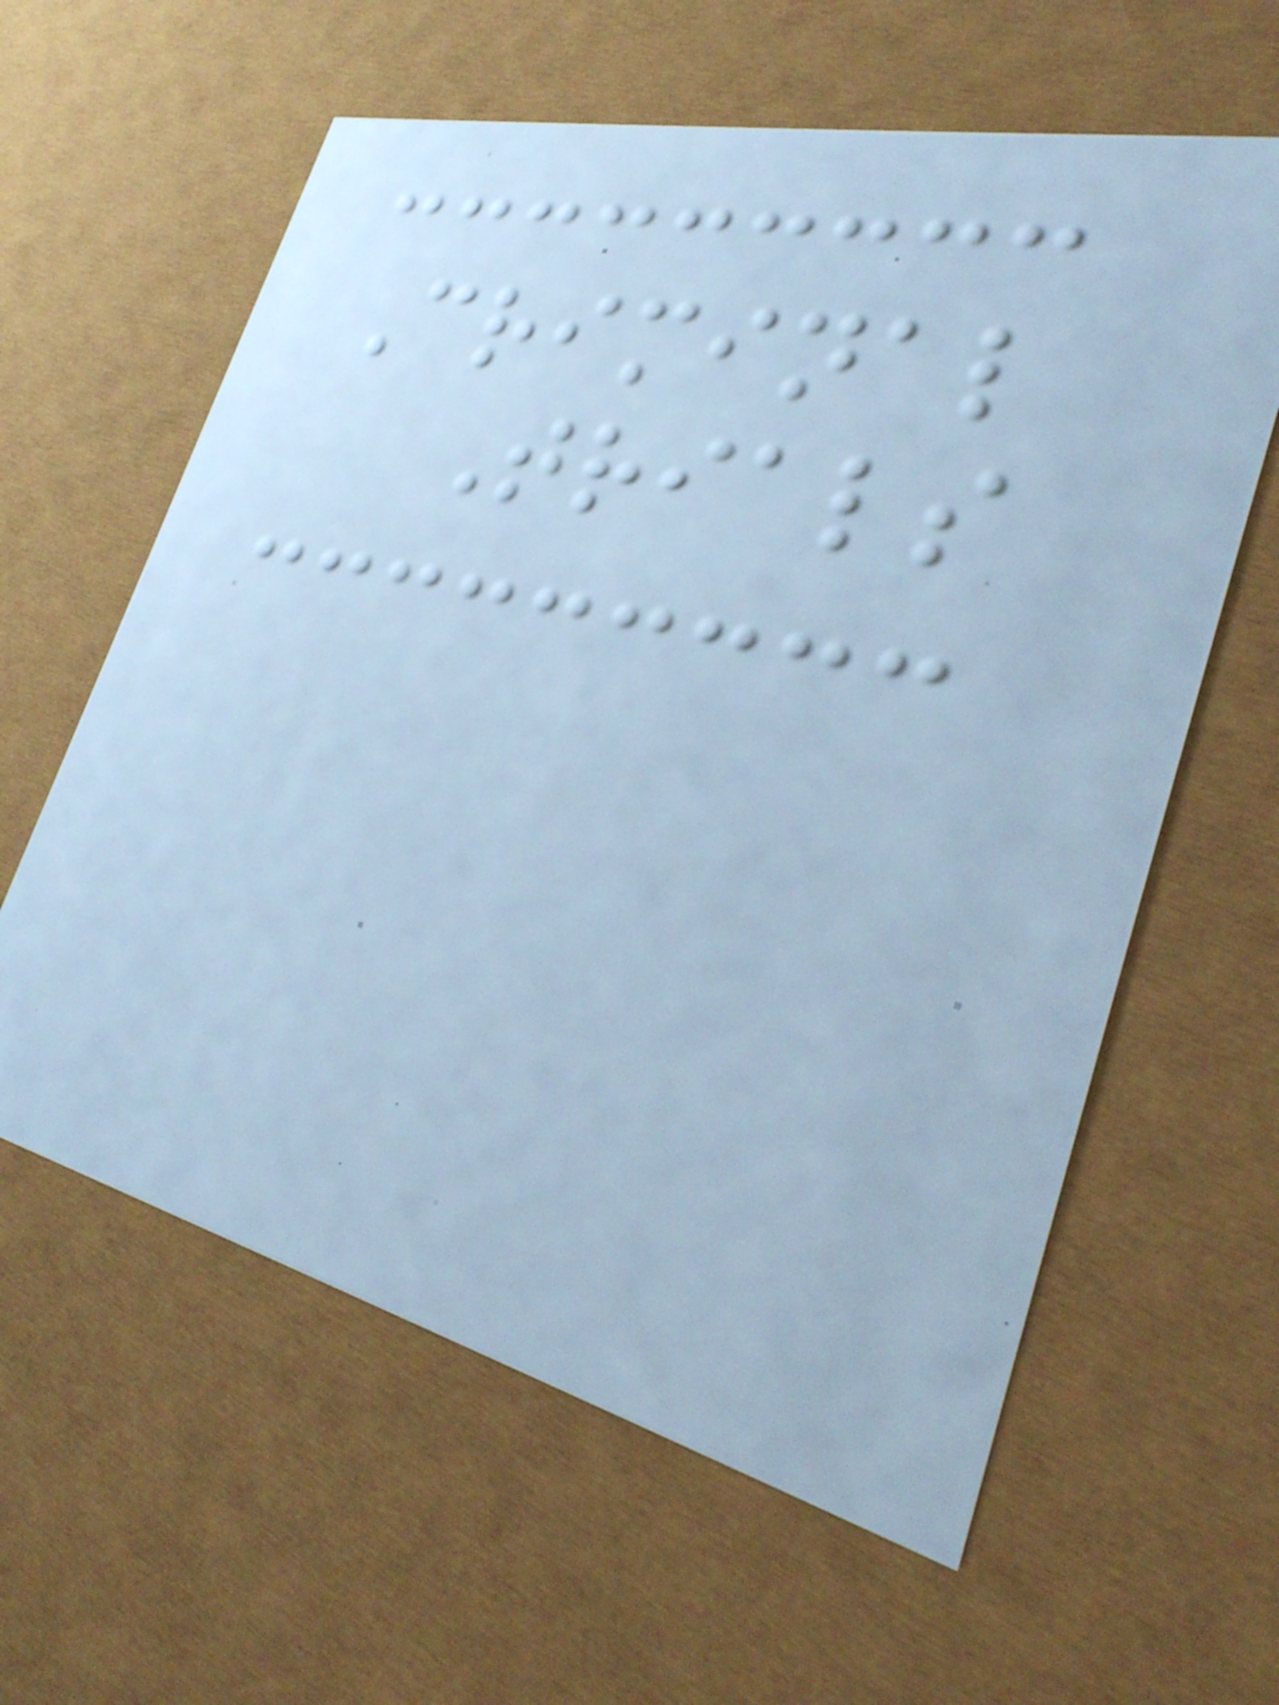Criminal
Trials
